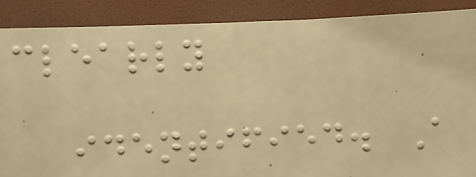clearly
identified. A
